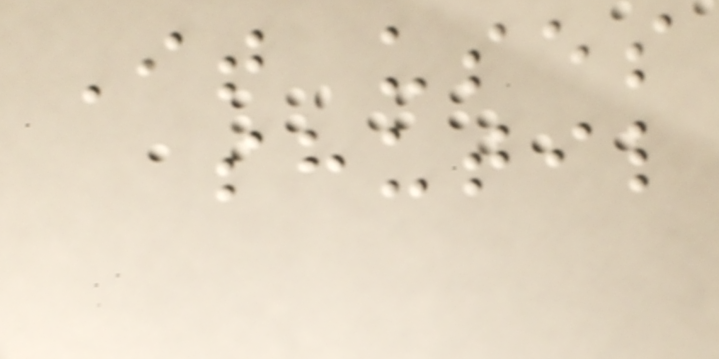It uses
shutil
